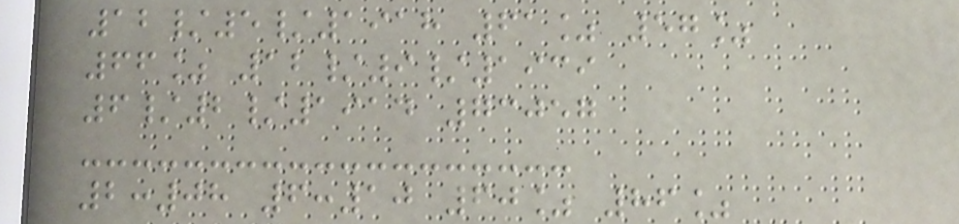12/5/1918 61% 57%
66% 12/9/1939
6/2/1914 73057
2:08 6:10 60% 86%
